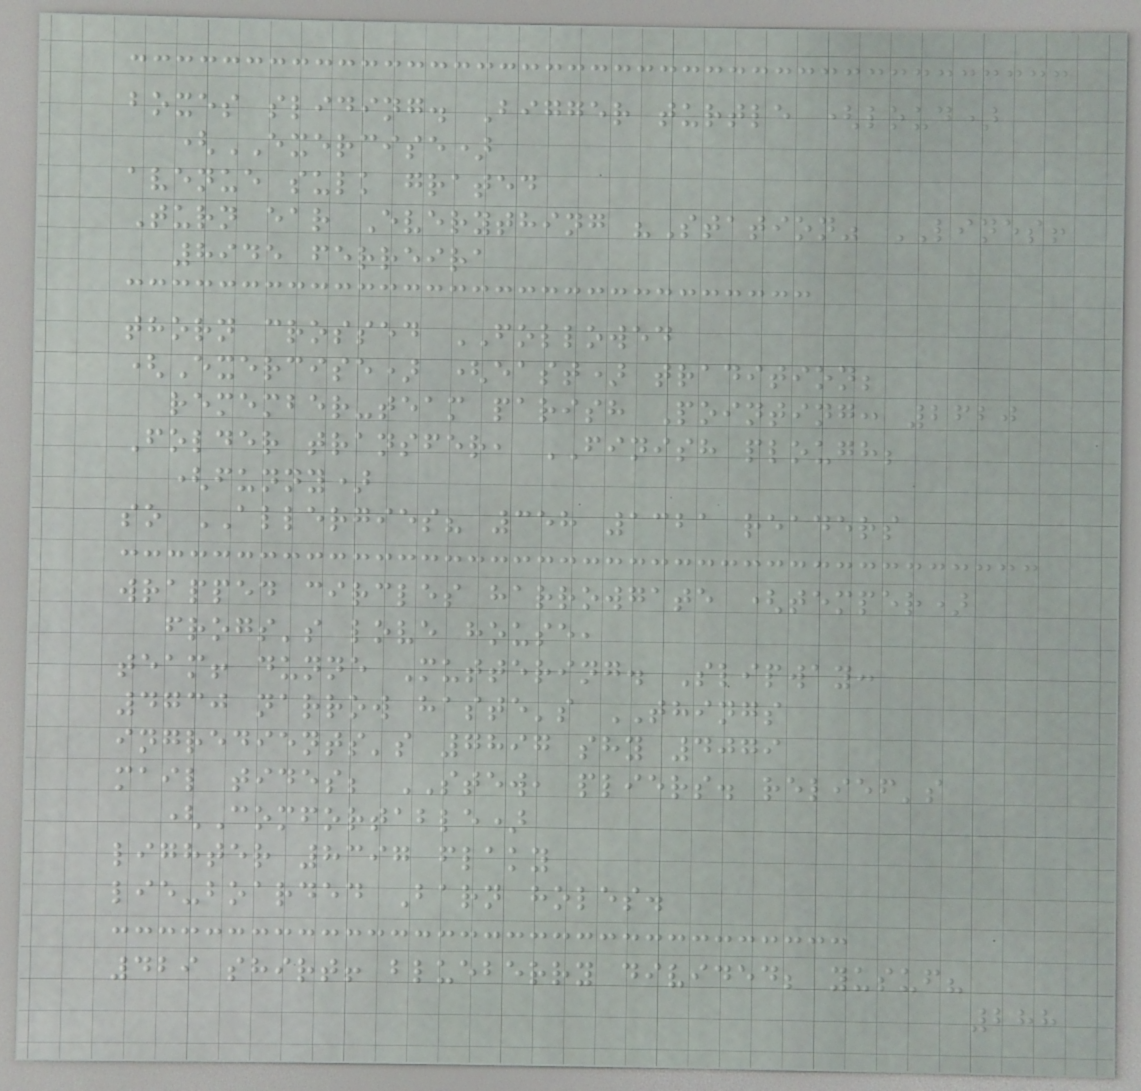boxes sliding. Bigger turtle (loud)
(EXERCISE)
avenue sulk grated
Turn ear Everything "Station" LINES!
8945 ferreira
thorn crossed FOLLOWED
(Exercise) (east) tradition;
remember-team parish Pointing: 2620
Folder transfer, FINISH plough;
(funny)
so ALLERGIES? 358 1321 readers
wrapped circles harrowgate (temper)
frogs's love house,
team! dunne Muttering. Slipway:
4730 narrow haste's THINGS
ingredients's 7897 shy 4079
mail tides; STEW, pliers. relief's
(Comfortable)
lighter 8397 flaky
lie-boarded Barn holes.
429 shirt! blueberry divided; yusuf?
288
